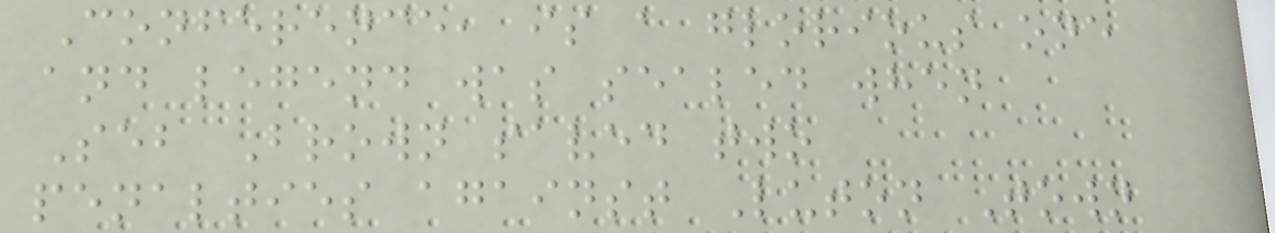Conference, is a glorious one
and legend was sealed when
Seb Brown saved two
penalties against Luton Town
